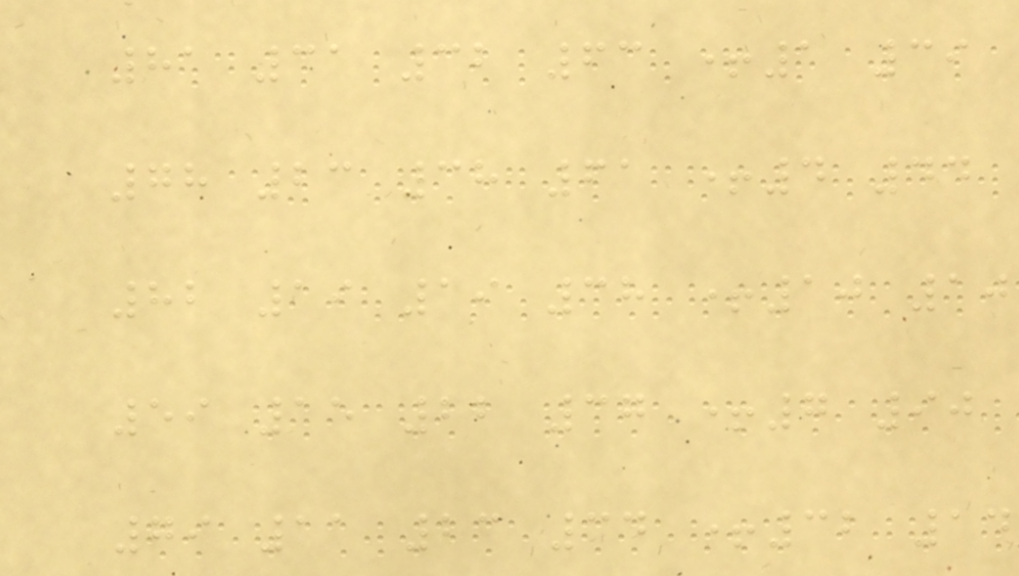81 31 32 63 +1 39
78 23 38 61 +4 44
82 19 19 38 +10 10
59 15 22 37 +7 90
79 11 23 34 +32 14
